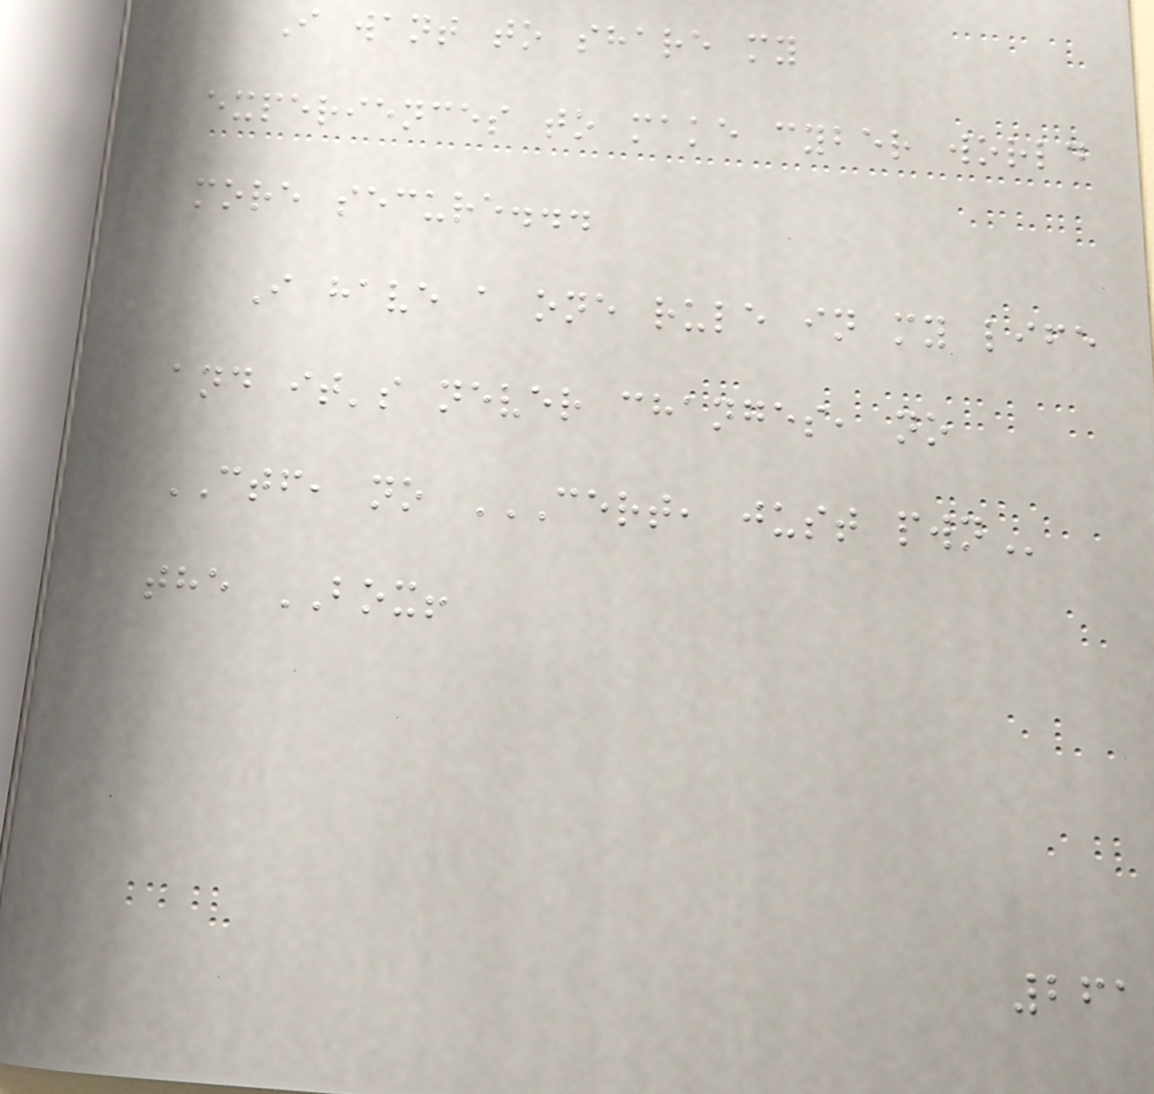I want to share my
experiences to make cyber world
more secure...
I have a one rule in my life
and it's never changes, no
CTF, no CERT, JUST PWN
the BOX!
261
